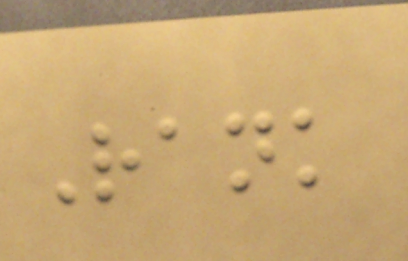Rank
